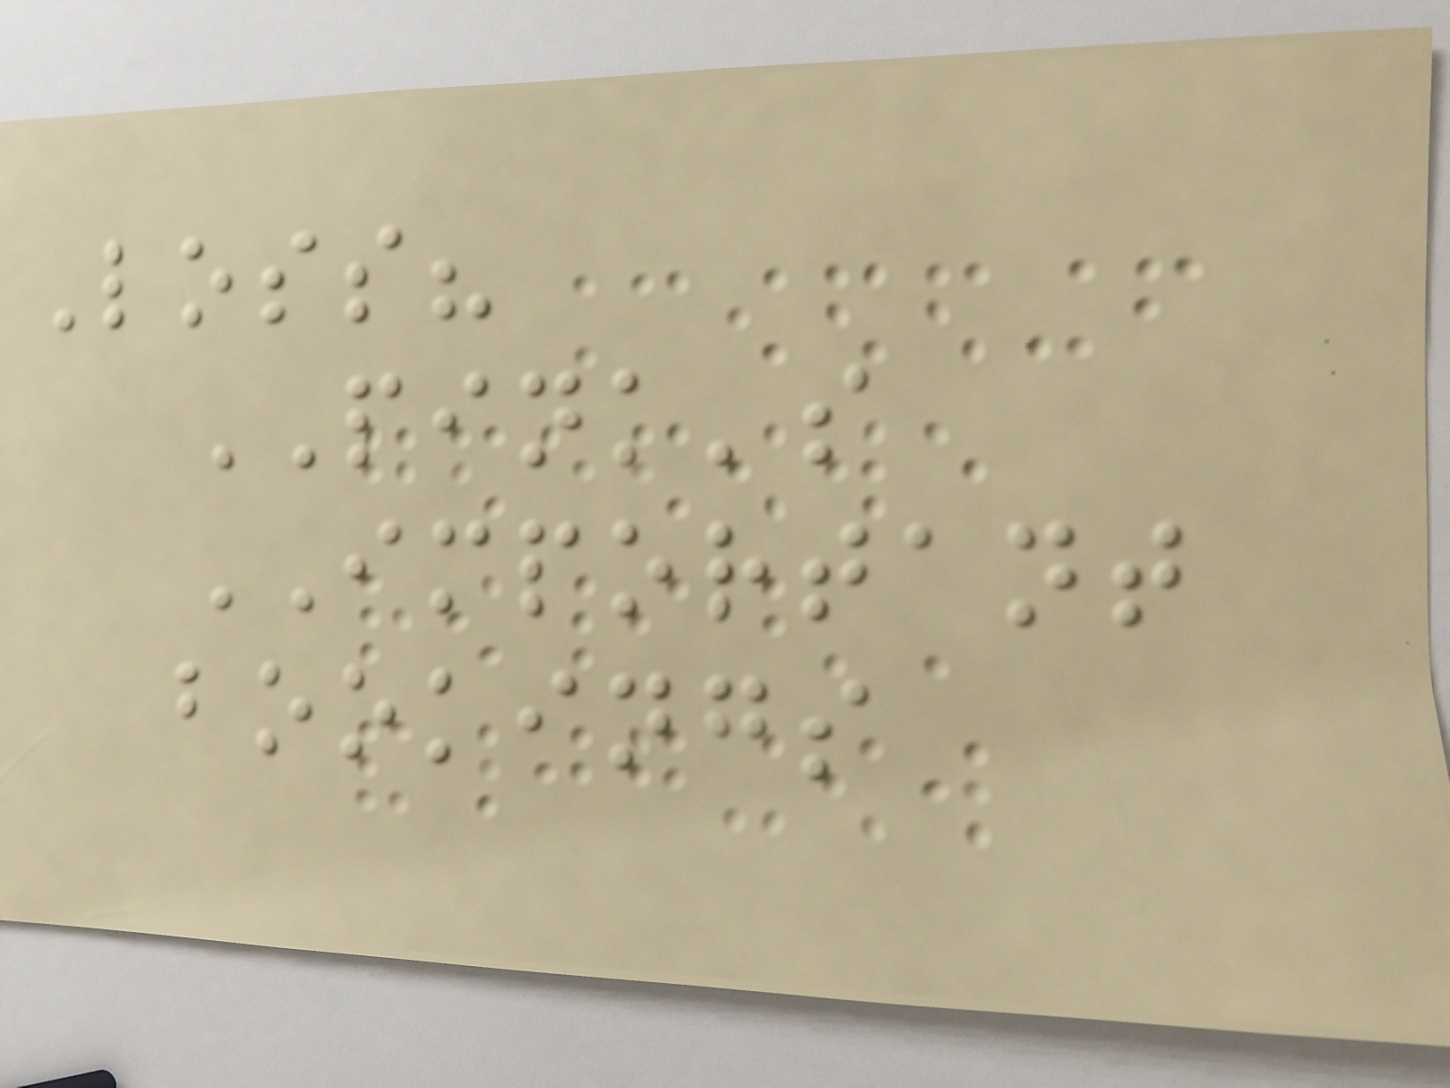Loss?
PINK's
IMPORTANT
bookings
